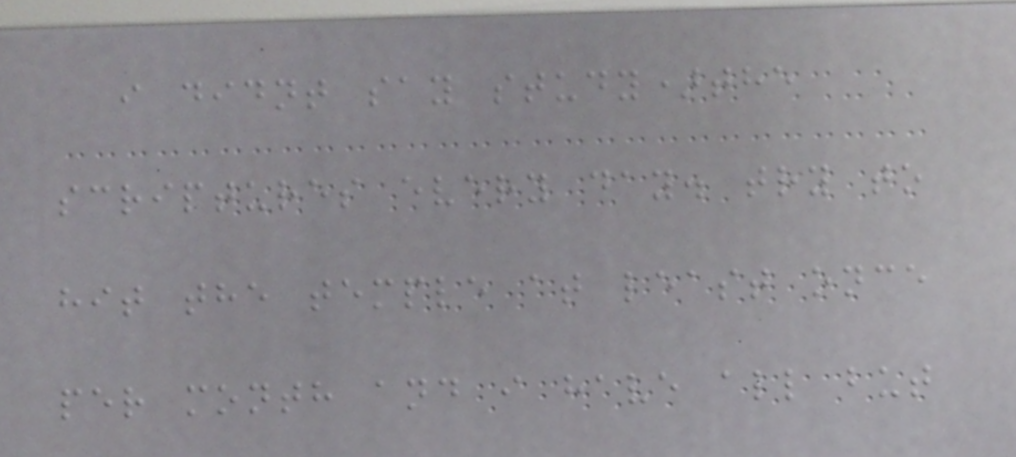i didnt say study)the
scriptures every day. try to
hit the temple at least once
per month and i have all but
